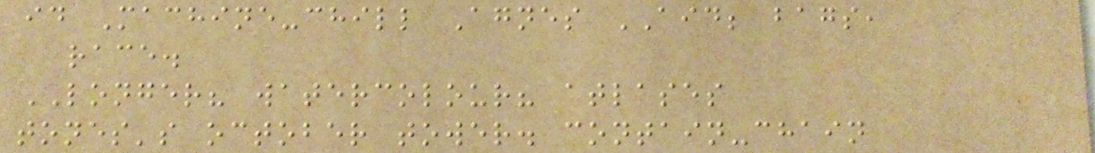id Machine-chill Agnes AID; bags,
race.
LONGER? watercolour? atlases
tones's october tower. contain-chain
